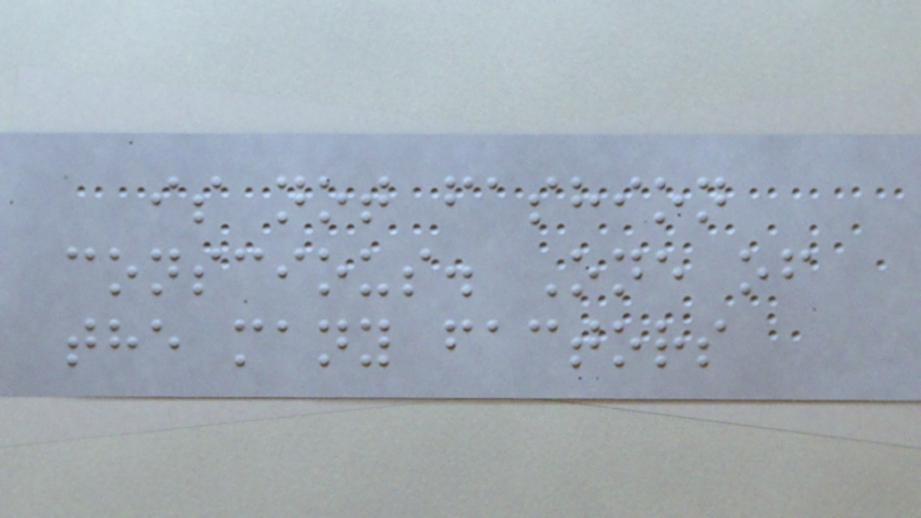is not fashion
conscious. One of
the many factors
